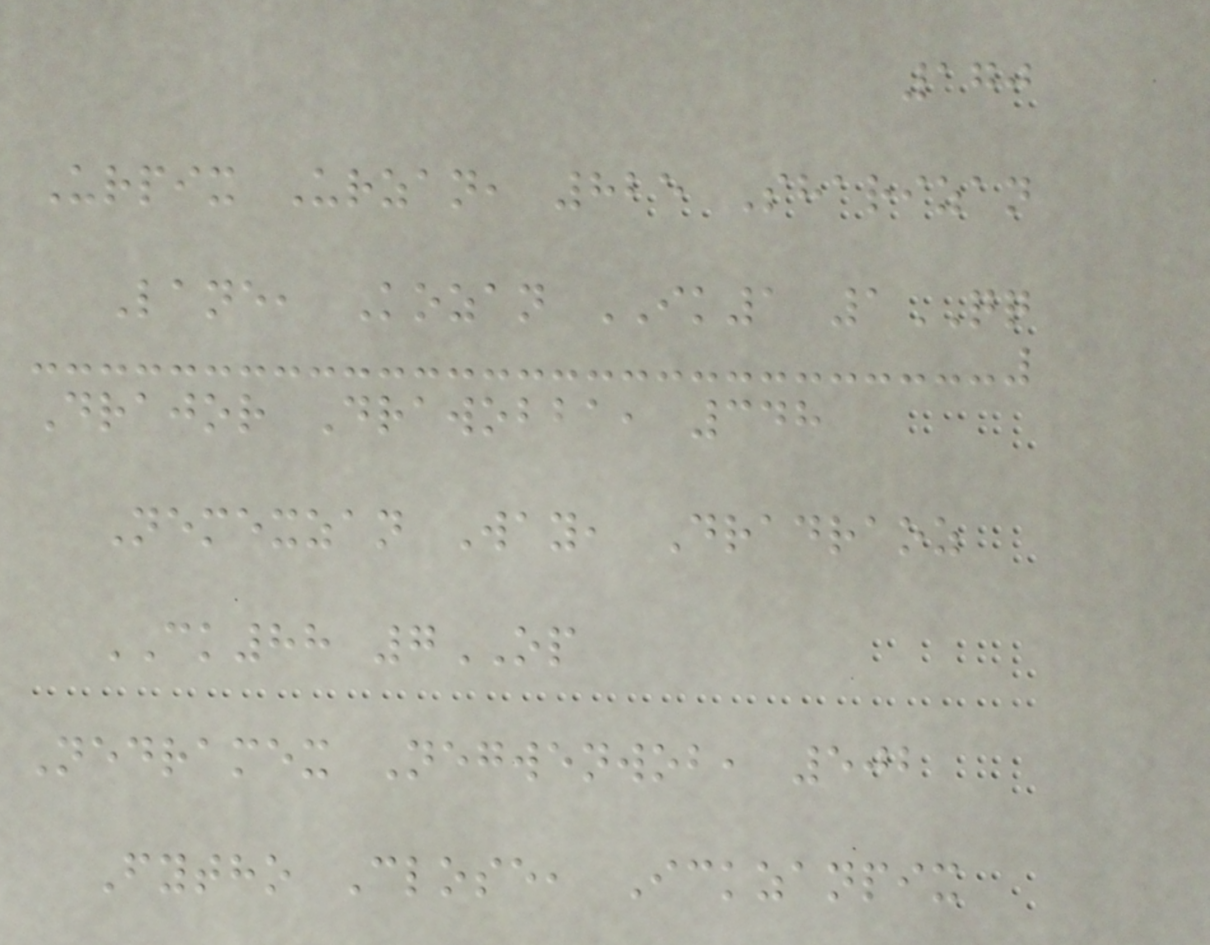170
Urpix Urzan, 825 Sharizan
Lane, Kozan IK1 1QQ
Drajor Drawobba, 348
Nemexzan Way, Dradraoz
CK88 7OP
Nedramex Negwenwob, 502
Fytho Close, Ickzanpix
